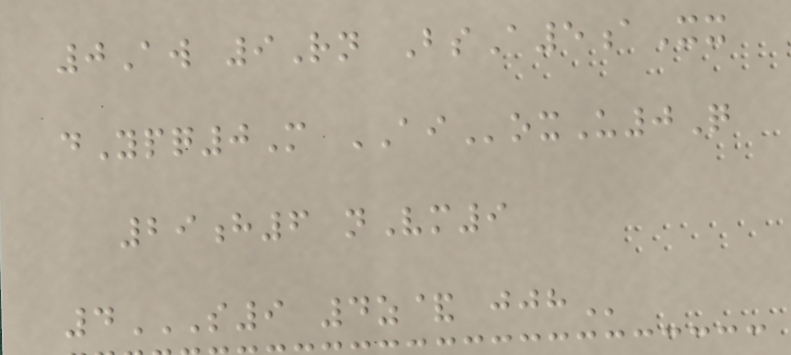0Aw 9Rn BsA5aXx
dYpq0M AIoxU0Q
29h6 nVm9
4S9 4Z& JJH
